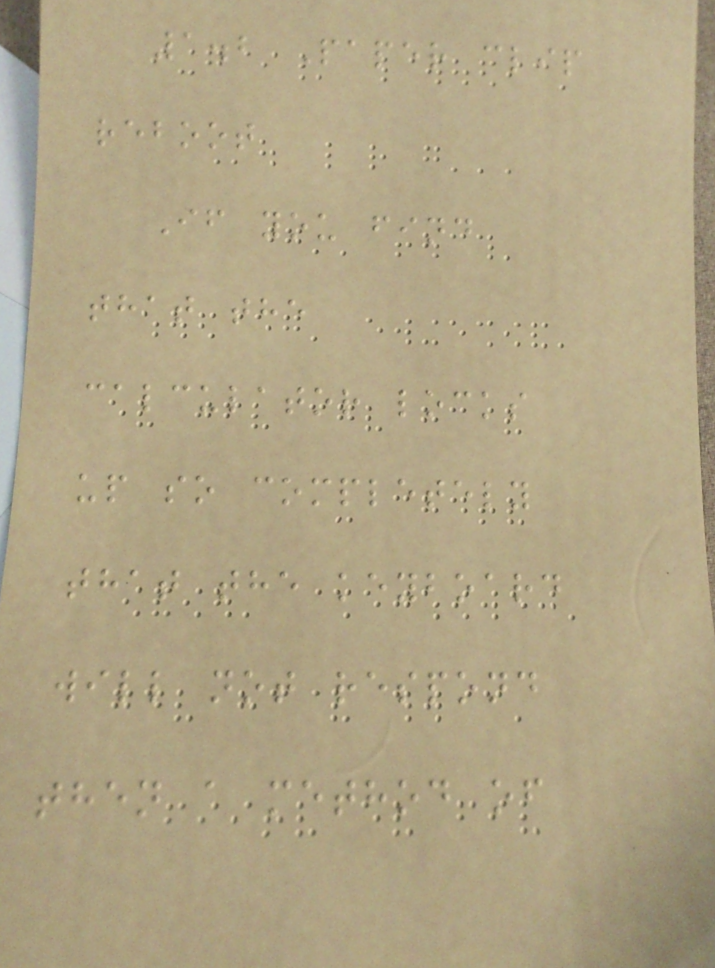1.2 Paper clip
reboot
If you find
that the
calculator locks
up so completely
that the keyboard
will not respond
then a method of
